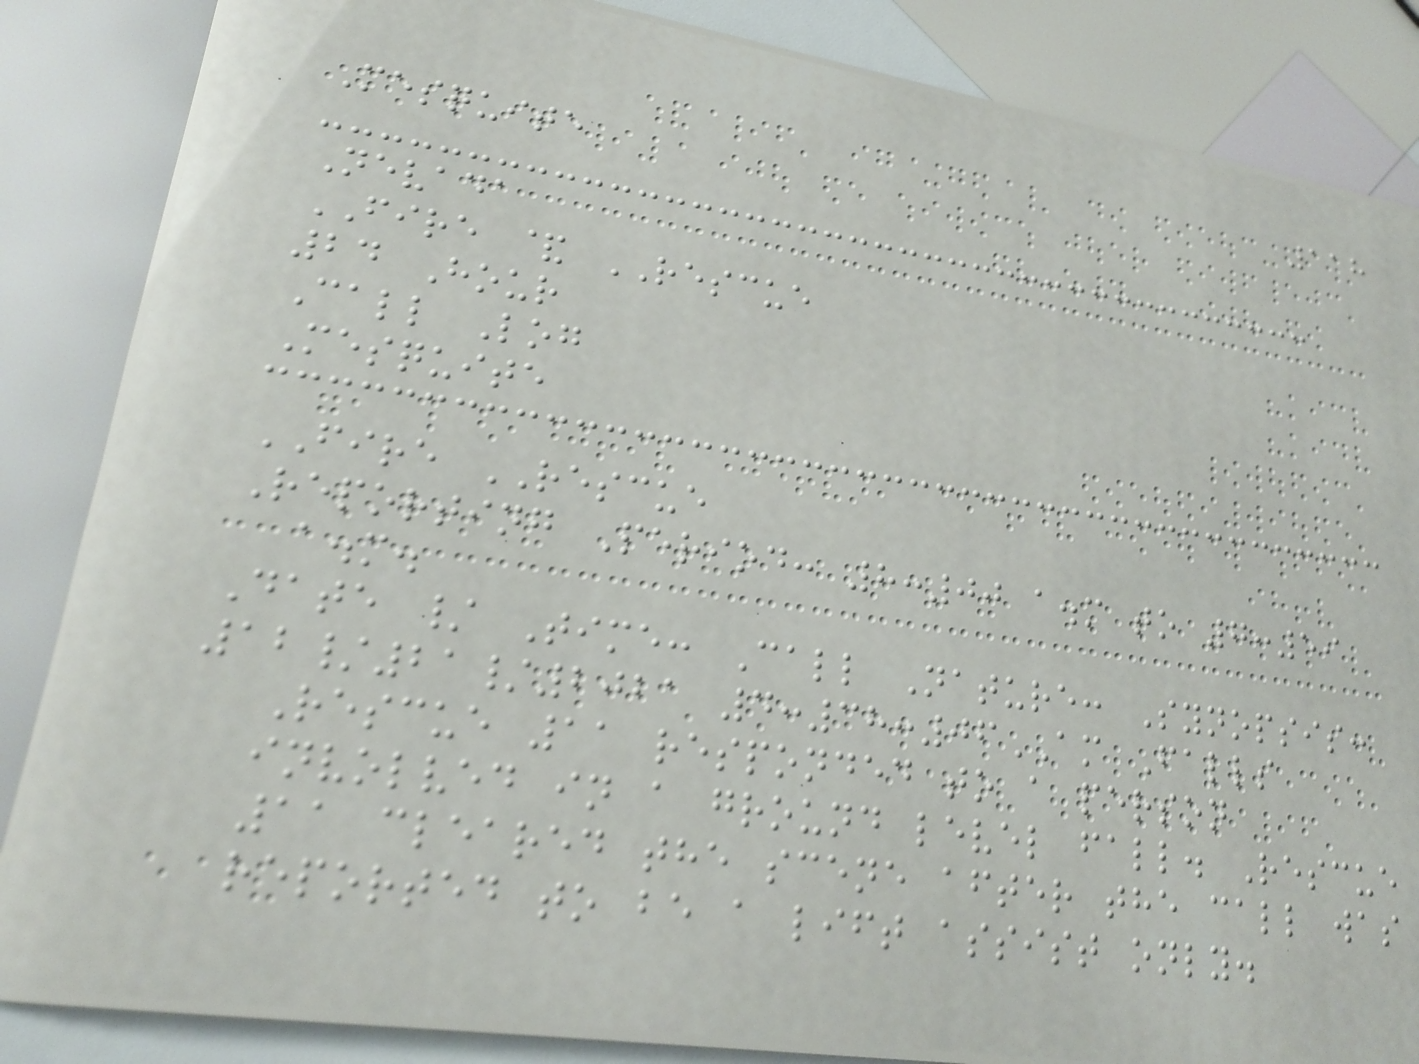118
Mesquite
Nevada
FIRE & RESCUE
24 Hour
Call Log
Mesquite
FIRE RESCUE
Reporting Period: 8:00 a.m to 7:59
a.m.
Date / Time: Call Nature: Synopsis:
12/21/2021 4:38:06AM Falls
Rescue 11 responded to a person
involved in a ground level fall. Rescue
11 cleared the scene after the call was
reported to be a lift assist only.
